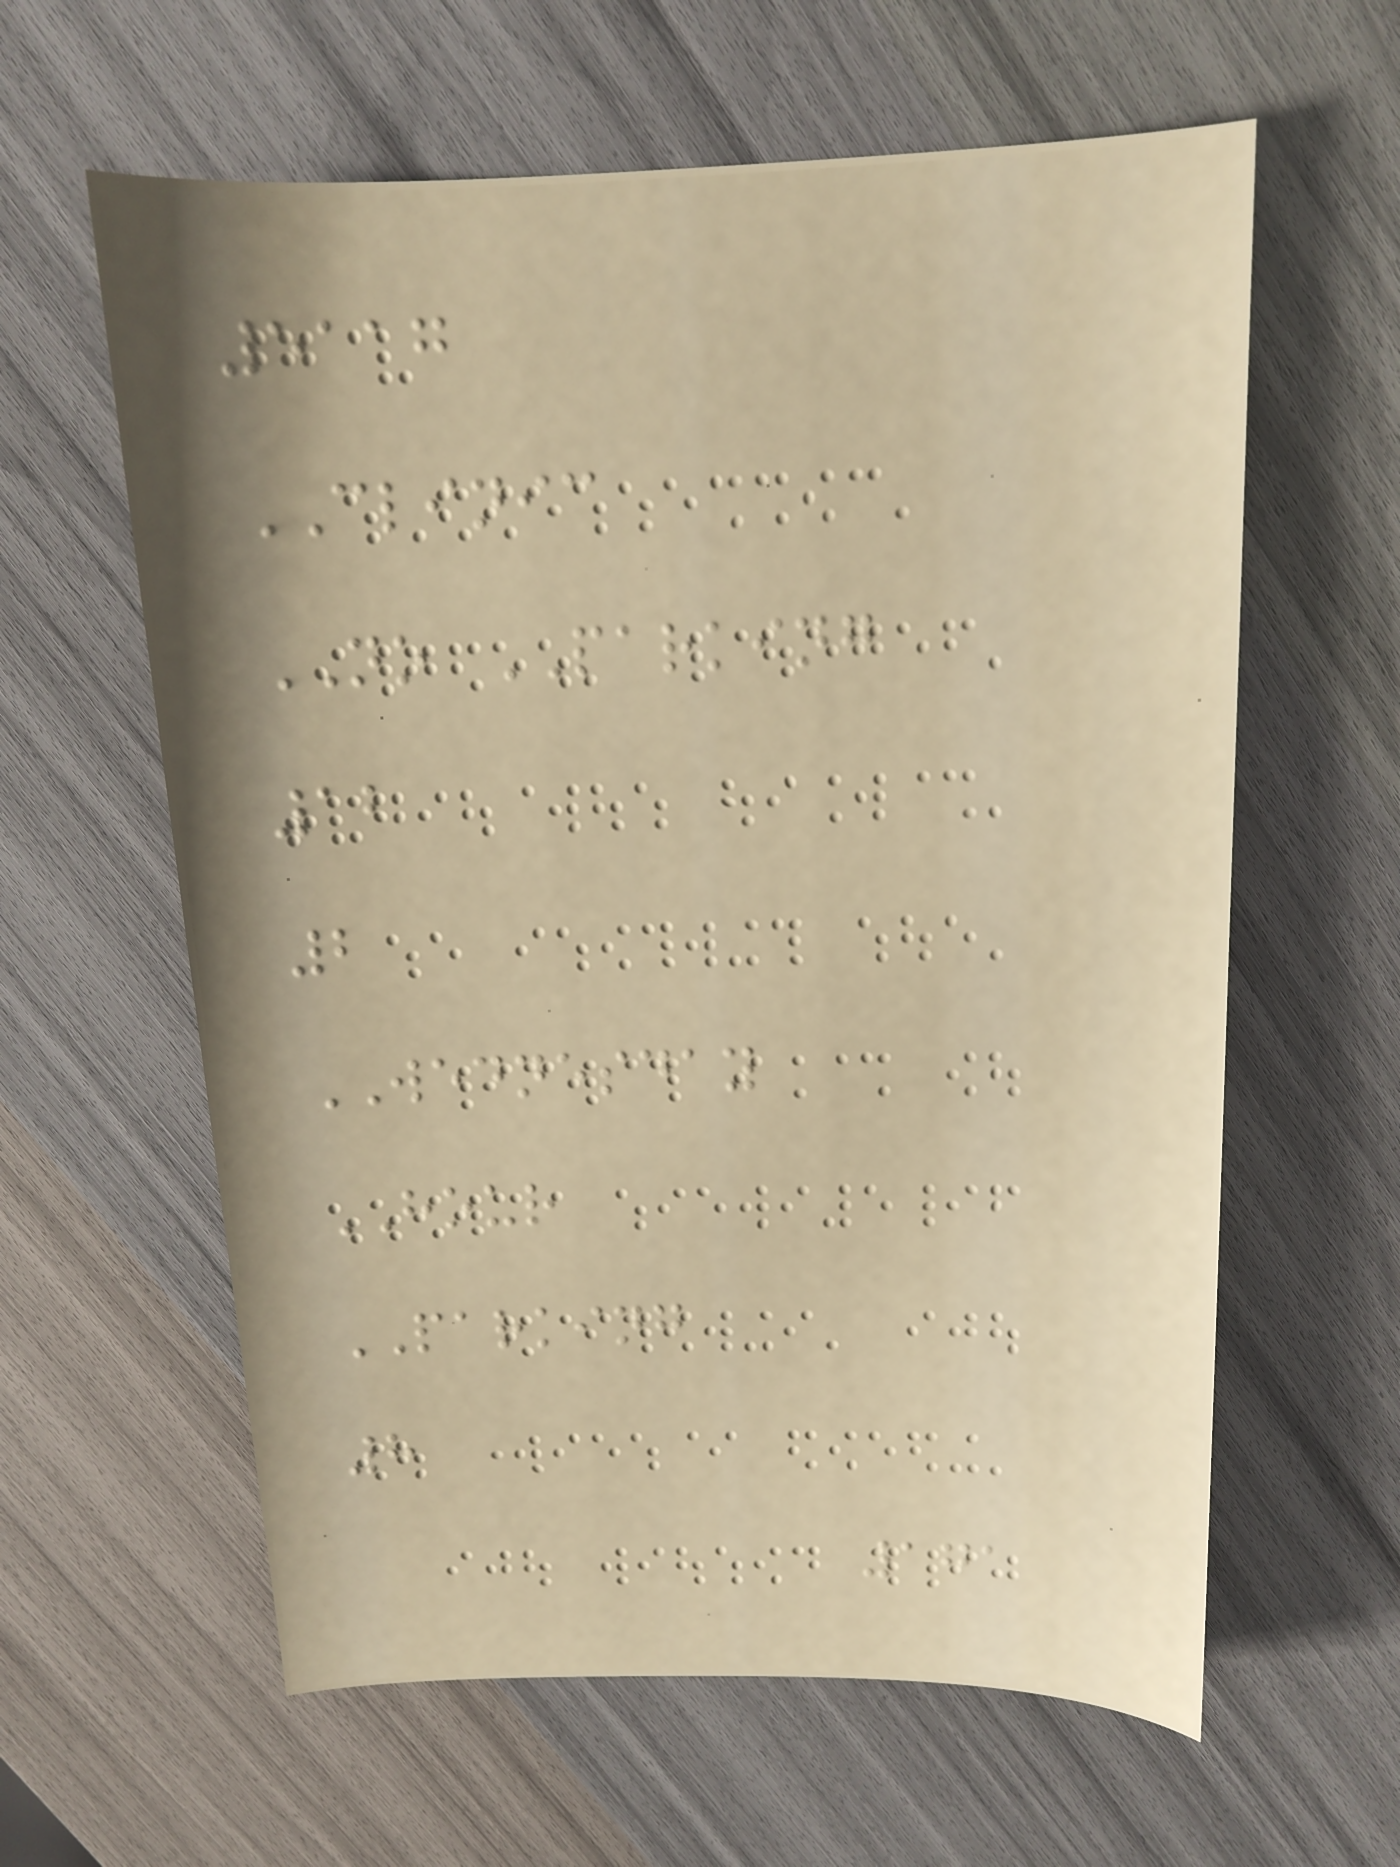5117
CLINIC
NO PARKING
12
2
WEDNESDAY
HOUR
PARKING
8
171
